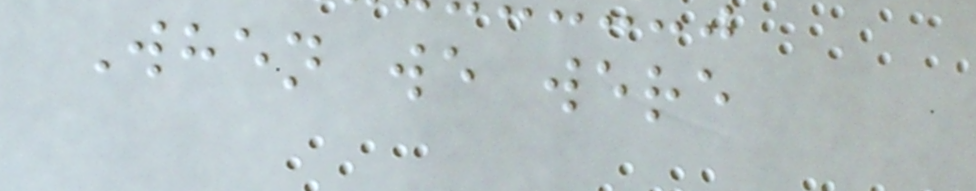When we were
